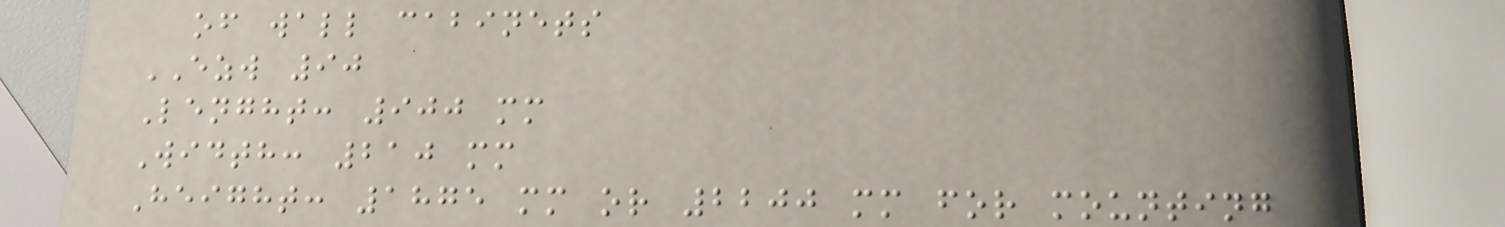of wall cabinets
EZW 90
Lenght: 900 mm
Width: 210 mm
Height: 1875 mm or 2200 mm for mounting
